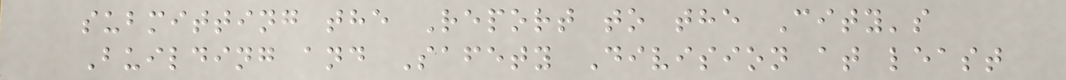submitting the Report to the City's
Building and Safety Division at least
